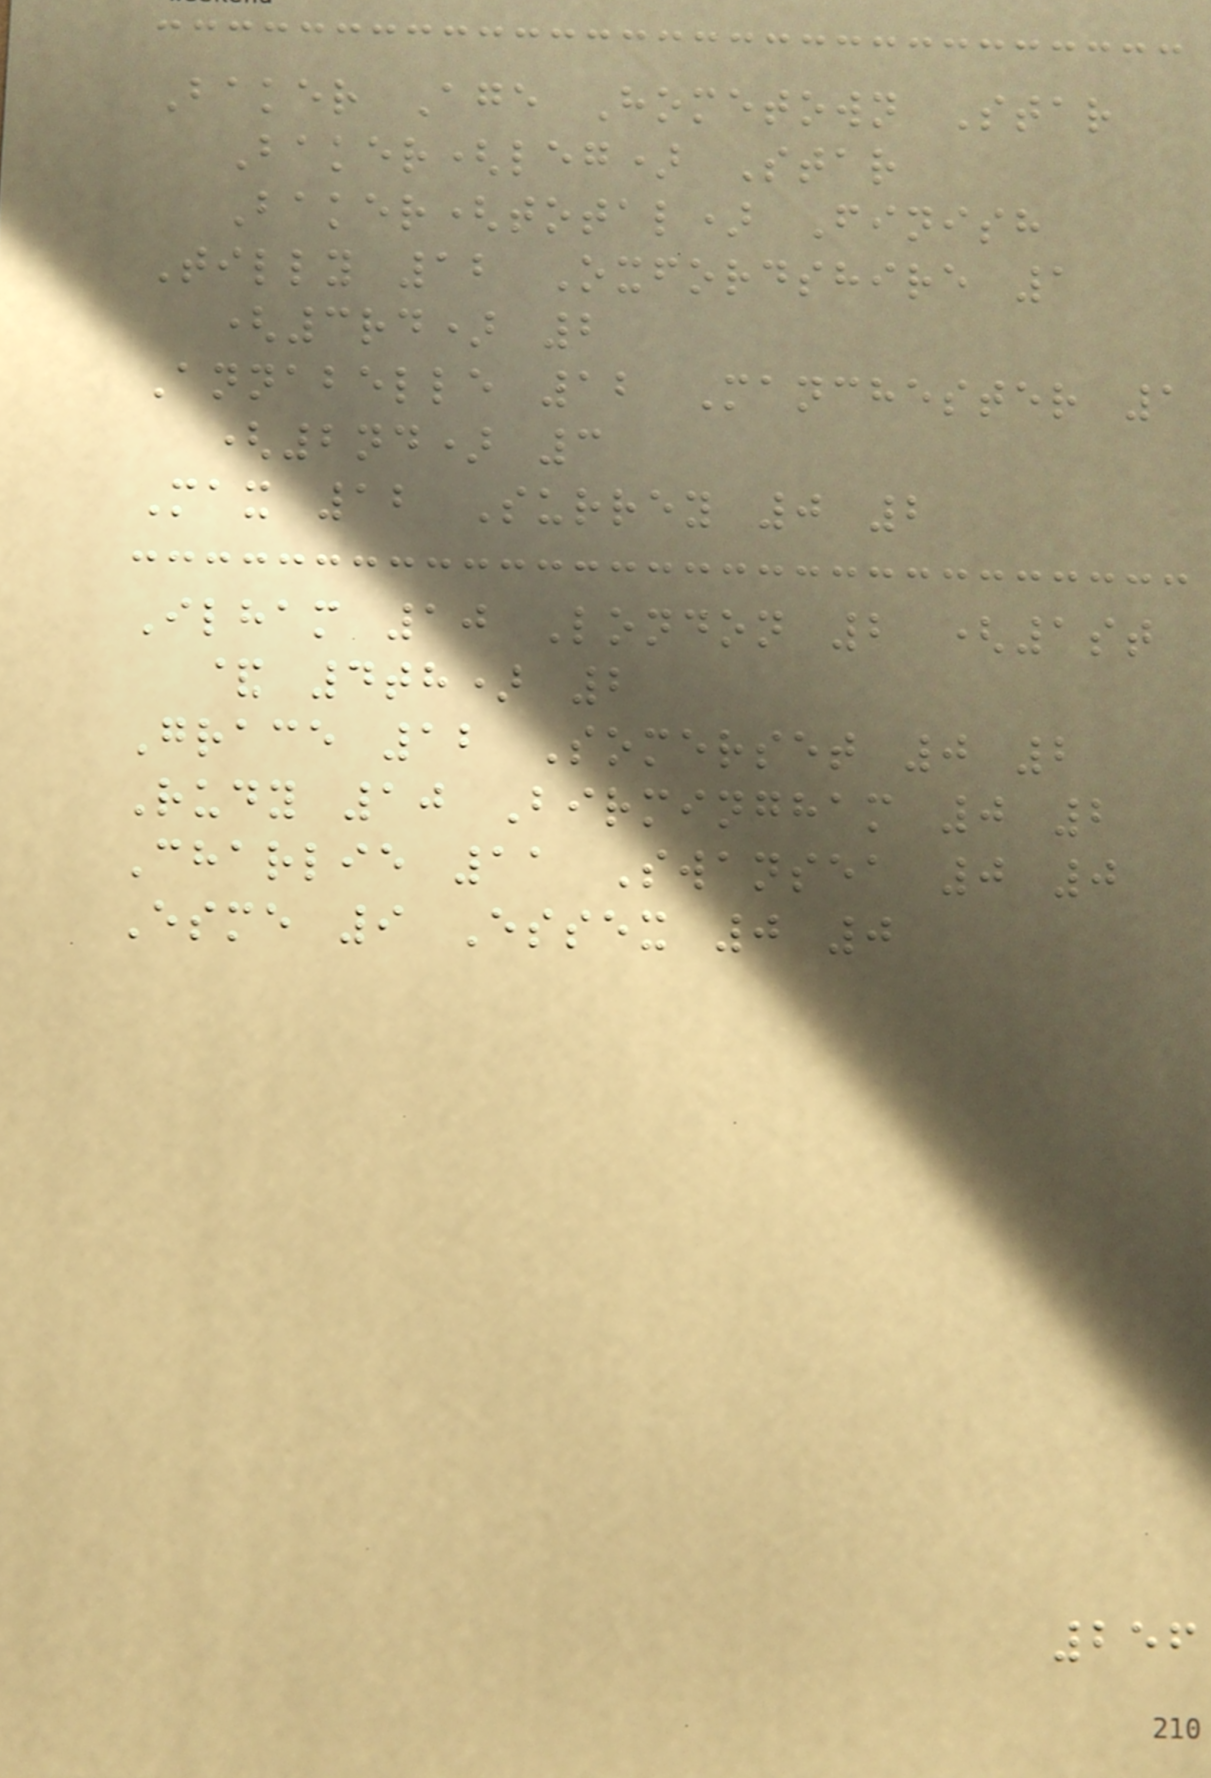Baker Age Hometown Star
Baker(leg) Star
Baker(total) Finish
Tilly 12 Oxfordshire 1
(3rd) 2
Annabelle 12 Manchester 1
(2nd) 3
Max 12 Surrey 0 2
Ilham 10 London 2 (1st
& 4th) 2
Grace 12 Somerset 0 2
Rudy 10 Birmingham 0 2
Charlie 11 Swansea 0 0
Esme 9 Essex 0 0
256
